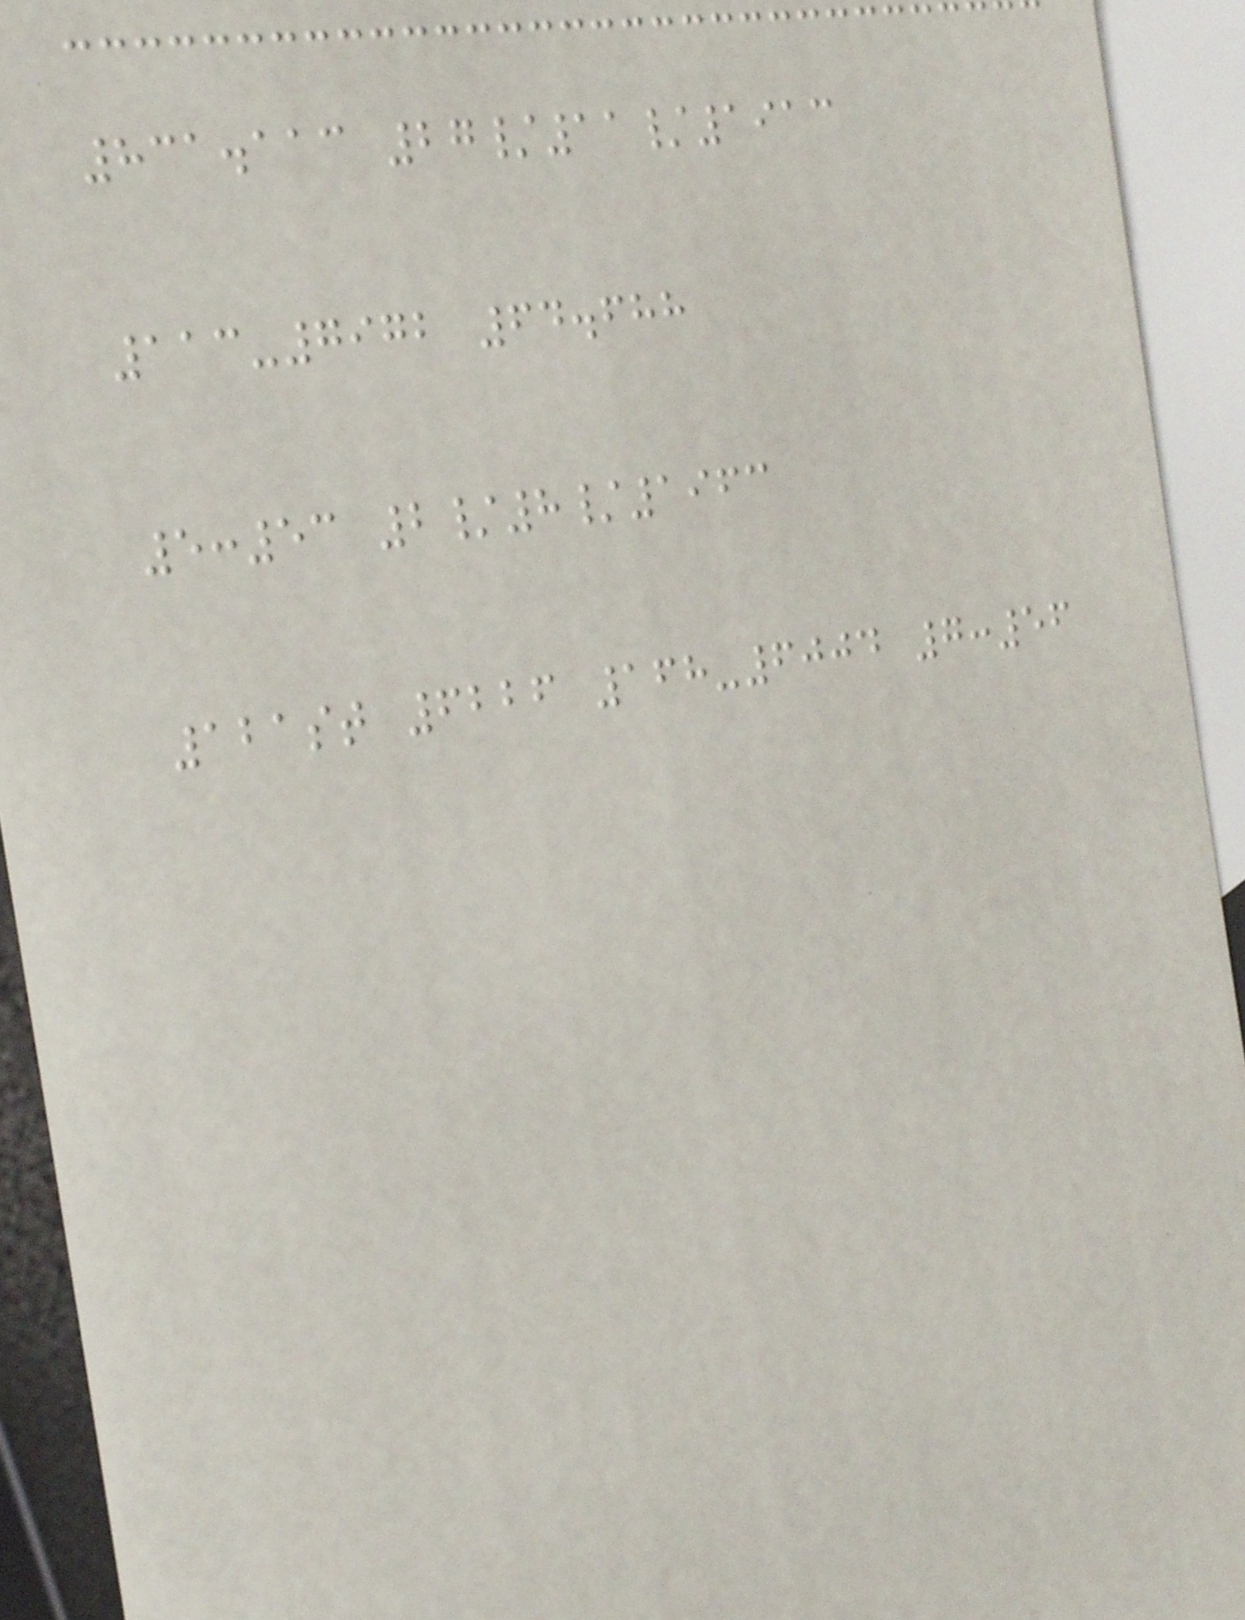831.113 27/11/1913
113-7972 64.688
5:53 2/8/1963
121st 6226 168-6004 7:56
